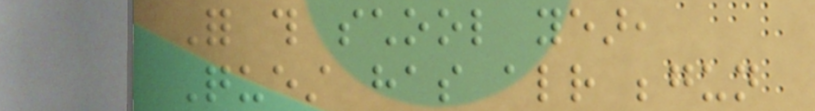For this school year,
Quest has already begun
